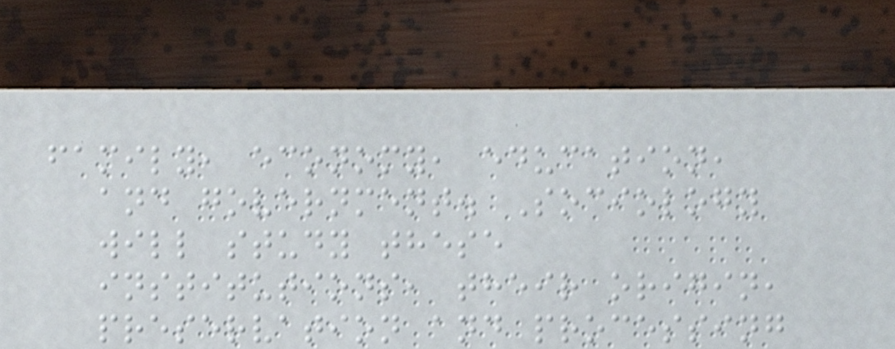family, economy, education,
and government. Sociology
will study these
institutions, their origin,
preservation and processing
